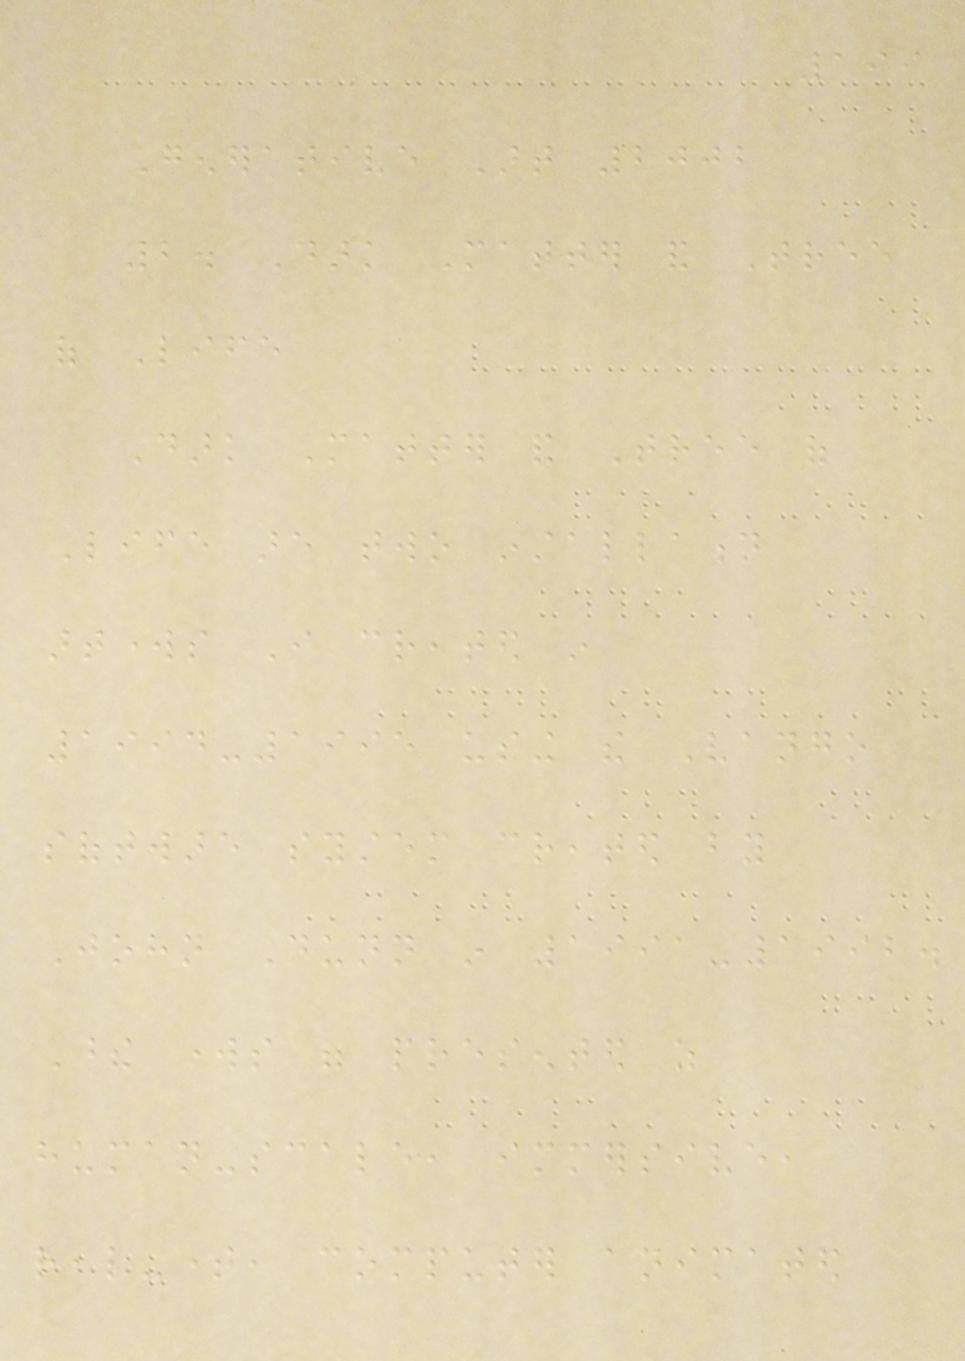199
Generative Art 2002
2. Dark Matter and Tree
of Life
Dark Matter and Tree of
Life are two installation
artworks I created in
1994-1995 using the Vango
software system created by
John Dunn in 1991-1992.
These works were presented as
human-scale, immersive,
real-time, computer animated
